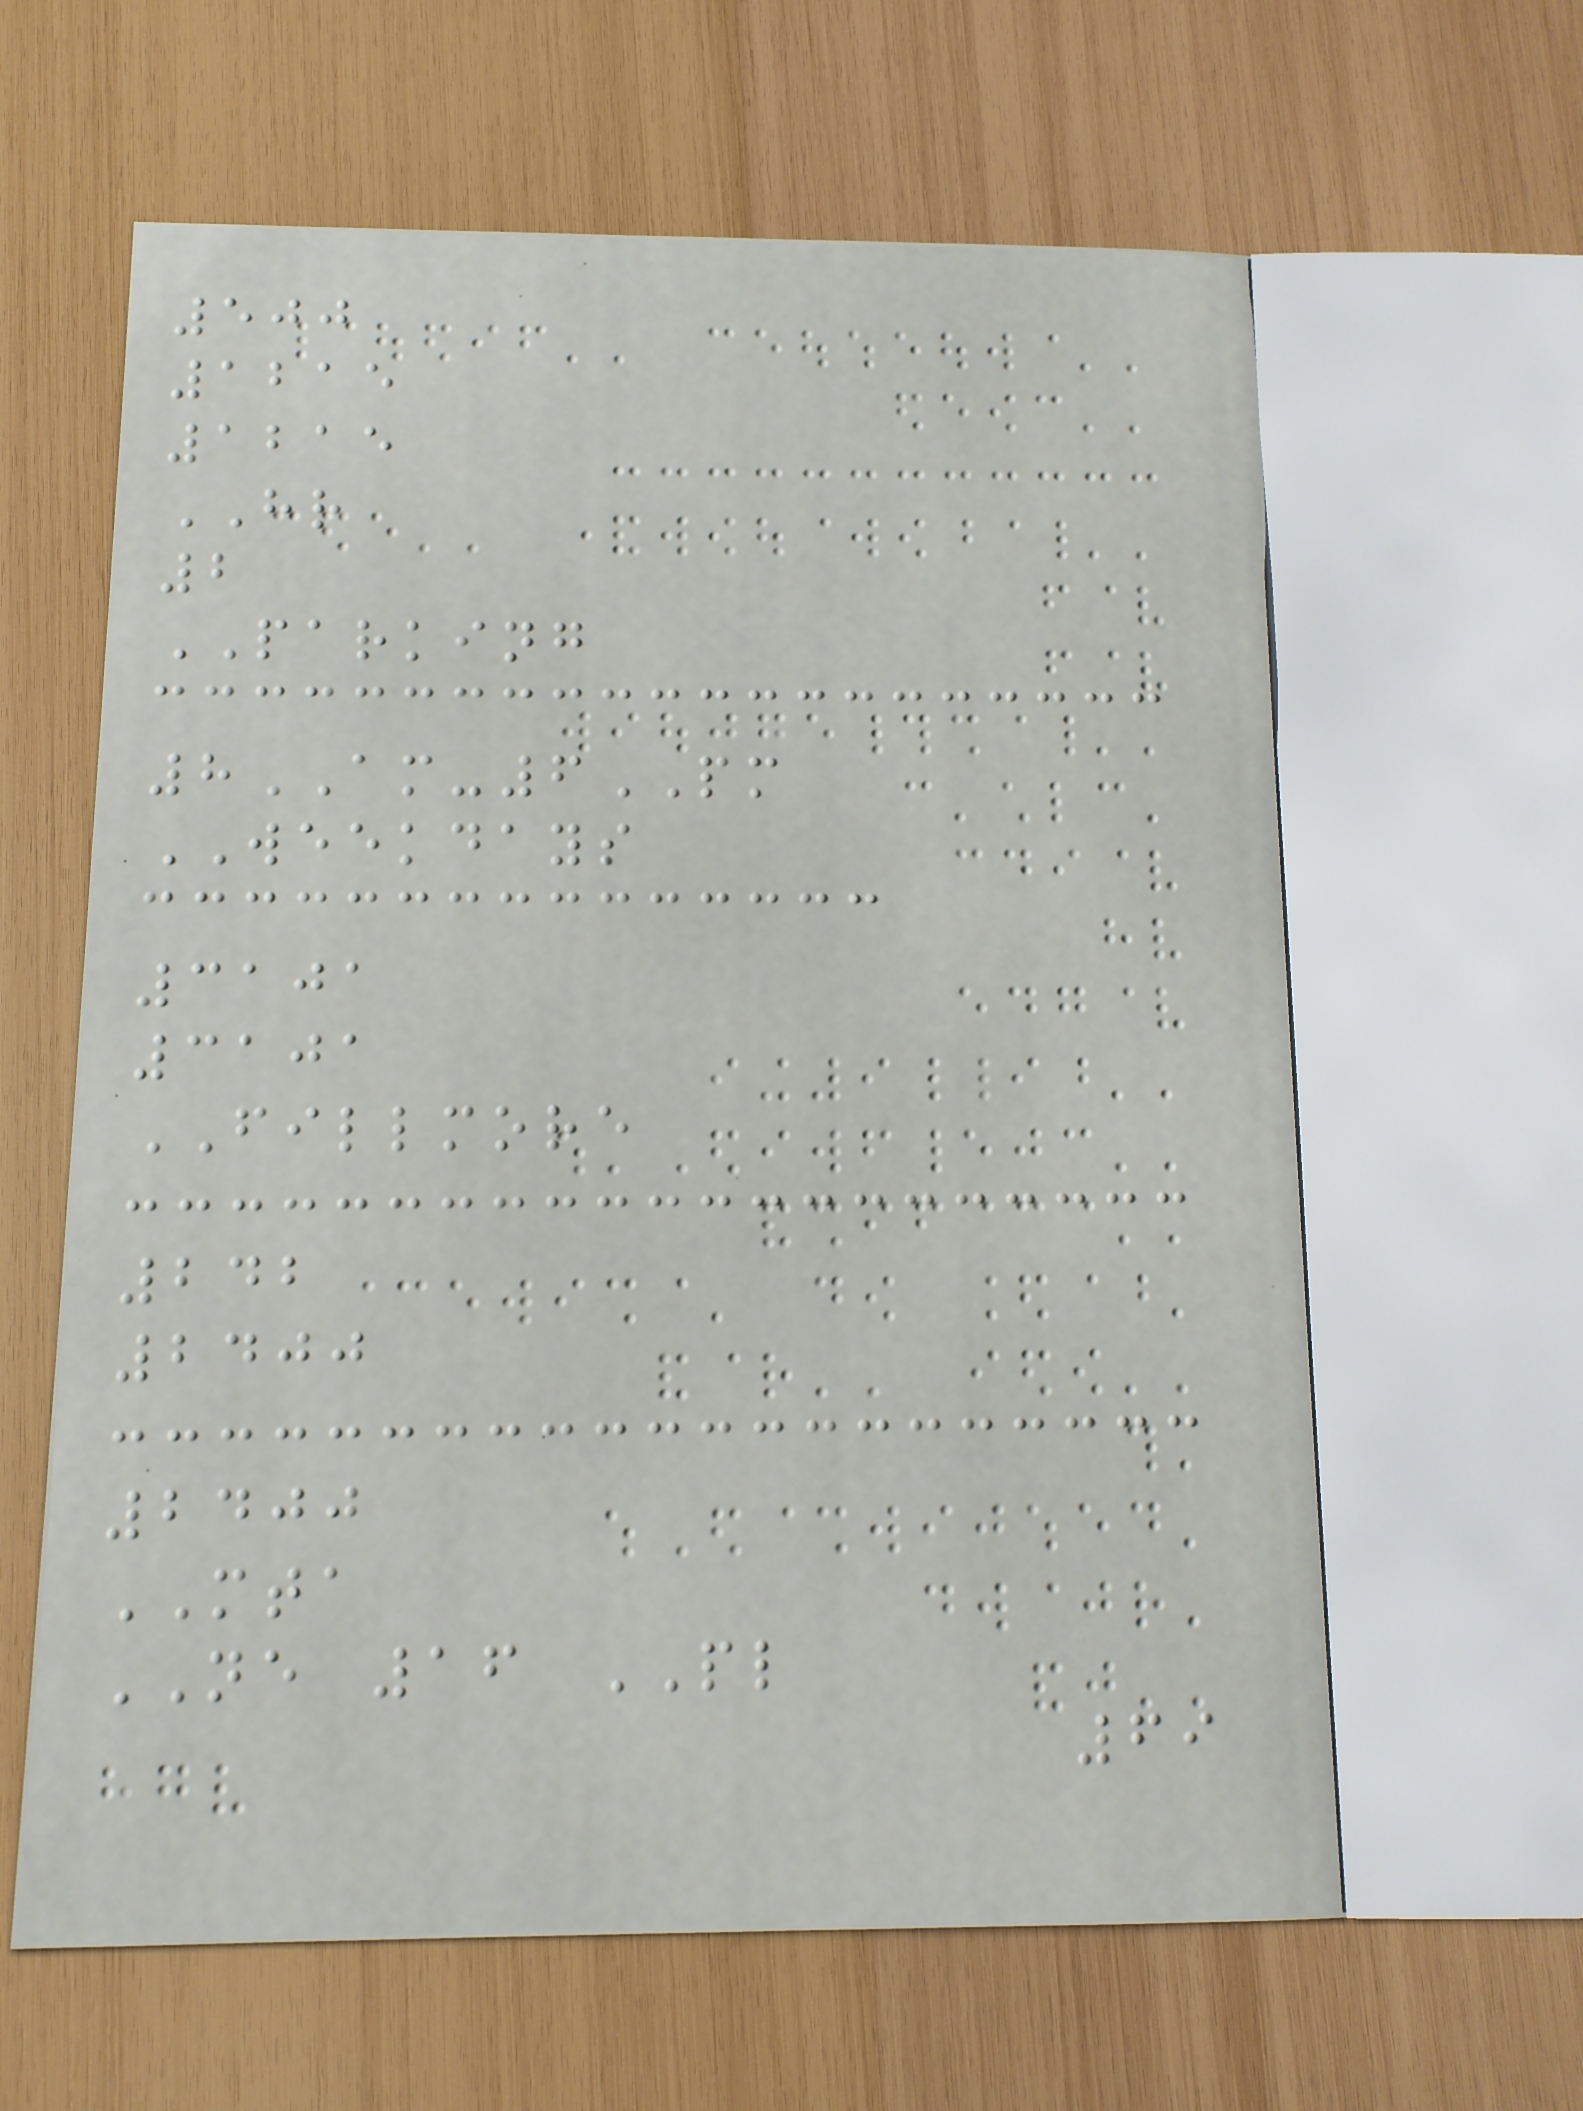500
1215
1215
HR
2
PARKING
8AM-6PM
WEEKDAYS
3101
3101
FILLMORE
242
2400
2400
MTA
NE 16 PL
69
